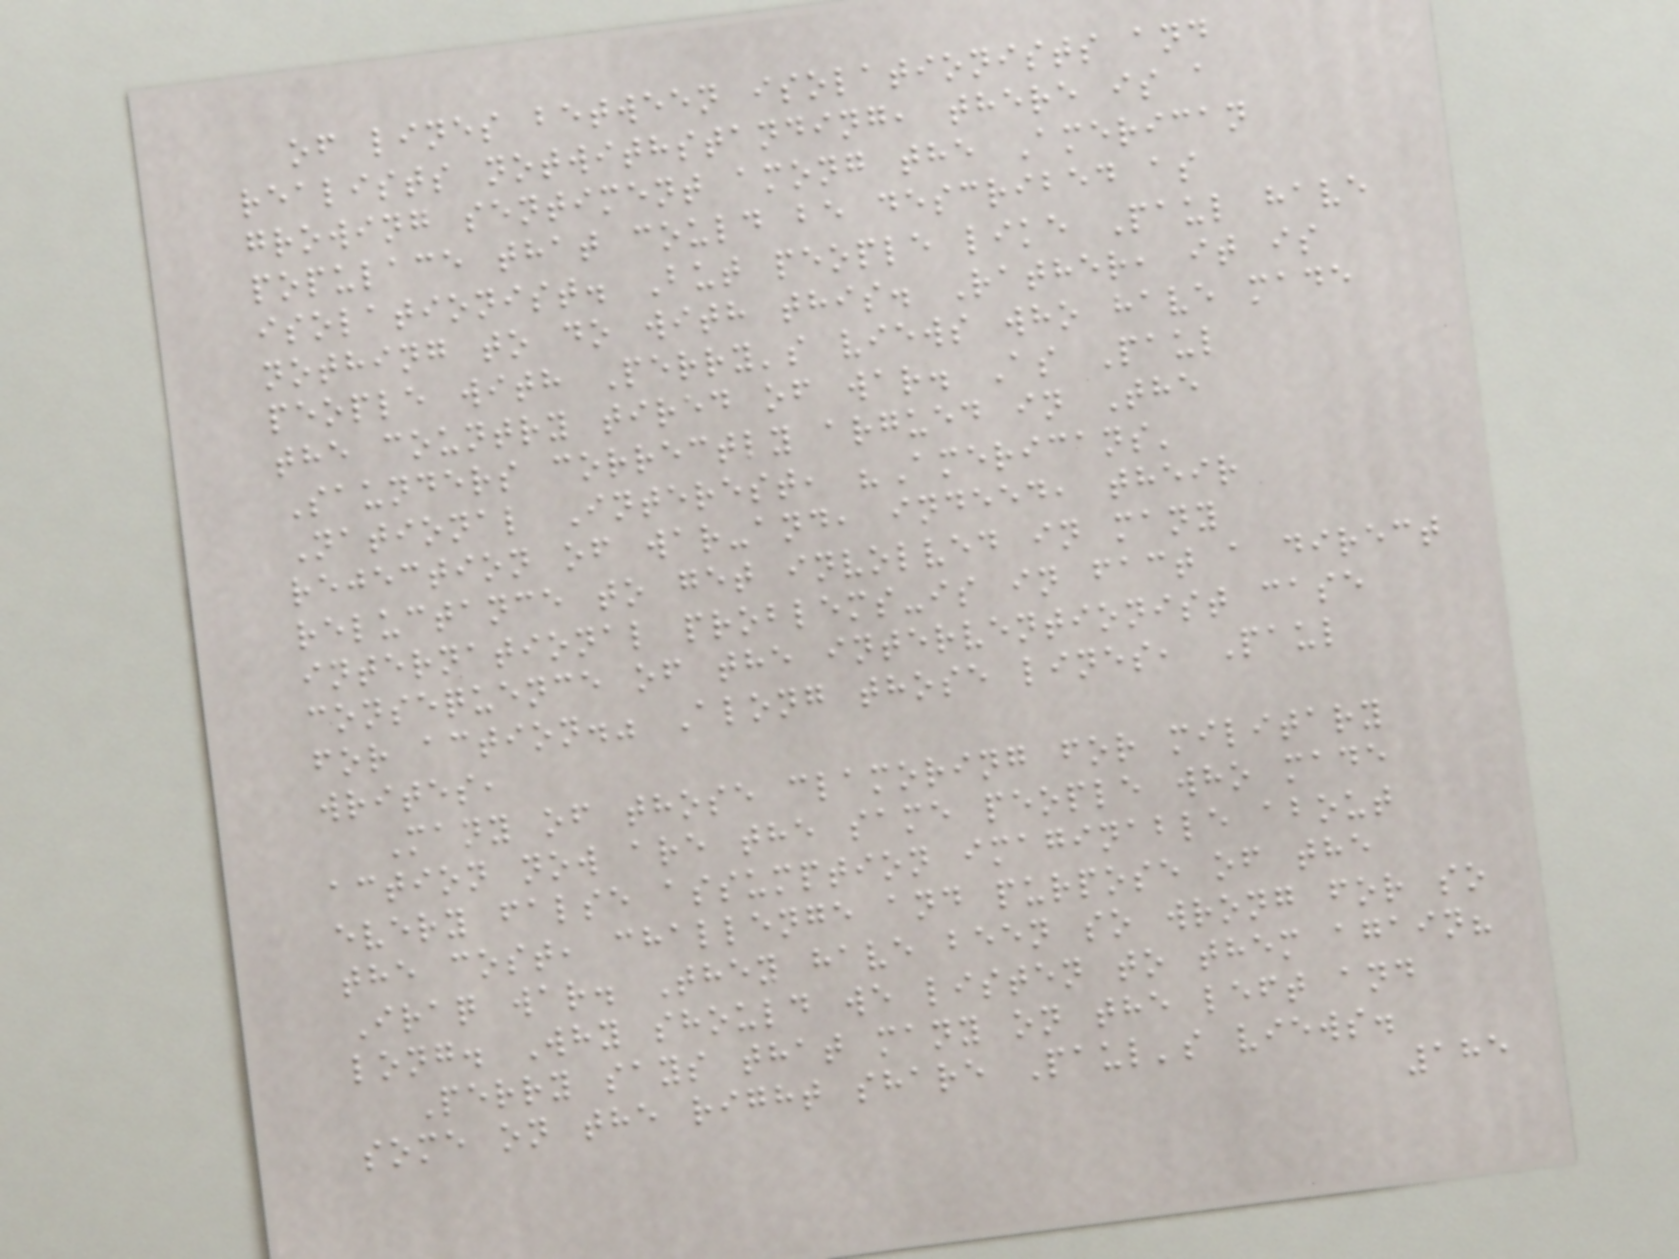of lines between isolationists and
realists notwithstanding, there is a
growing sentiment among the American
populace that could be described as
isolationist. But people like Paul have
nothing to do with this. Rather, it is
people with Perry's views who have made
the country tired of war. As Paul
Saunders correctly argued in The
National Interest, "Americans'
rejection of war-and, indeed, their
reluctance to get involved in many
international problems-is in fact a direct
consequence of the interventionist case
for action." Along those lines, Paul
writes,
Many of those clamoring for military
action now are the same people who made
every false assumption imaginable about
the cost, challenge and purpose of the
Iraq war. They have been so wrong for so
long. Why should we listen to them again?
Perry says that many on the left and
some on the right share Paul's views.
185
